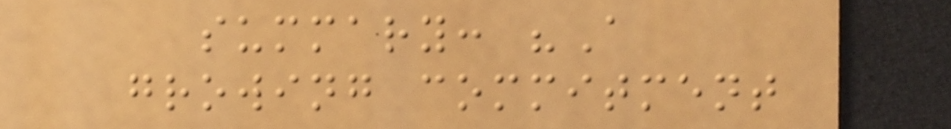summary: "A
growing commitment
